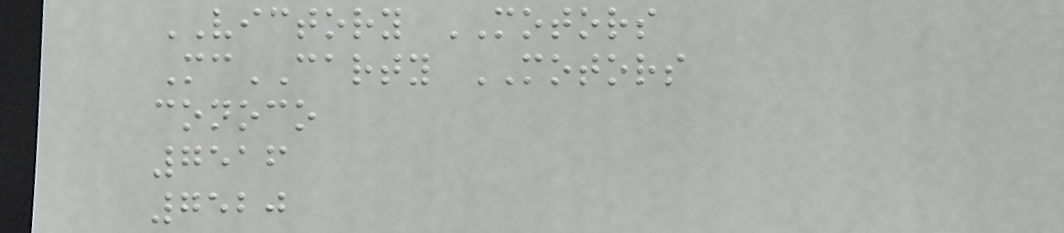VICTORY MOTORS
McCARTY MOTORS
conoco
7516
7520
